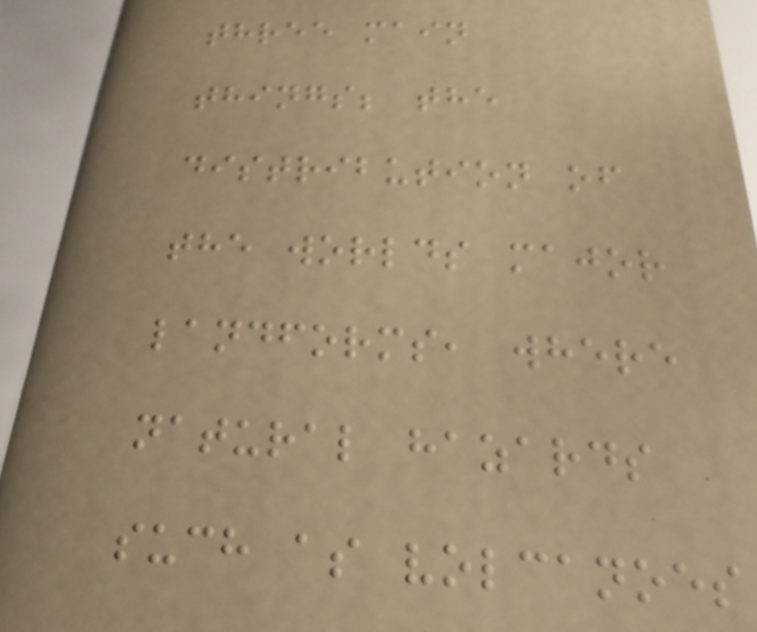three main
things; the
distribution of
the worlds major
landforms, where
natural hazards
such as volcanoes
